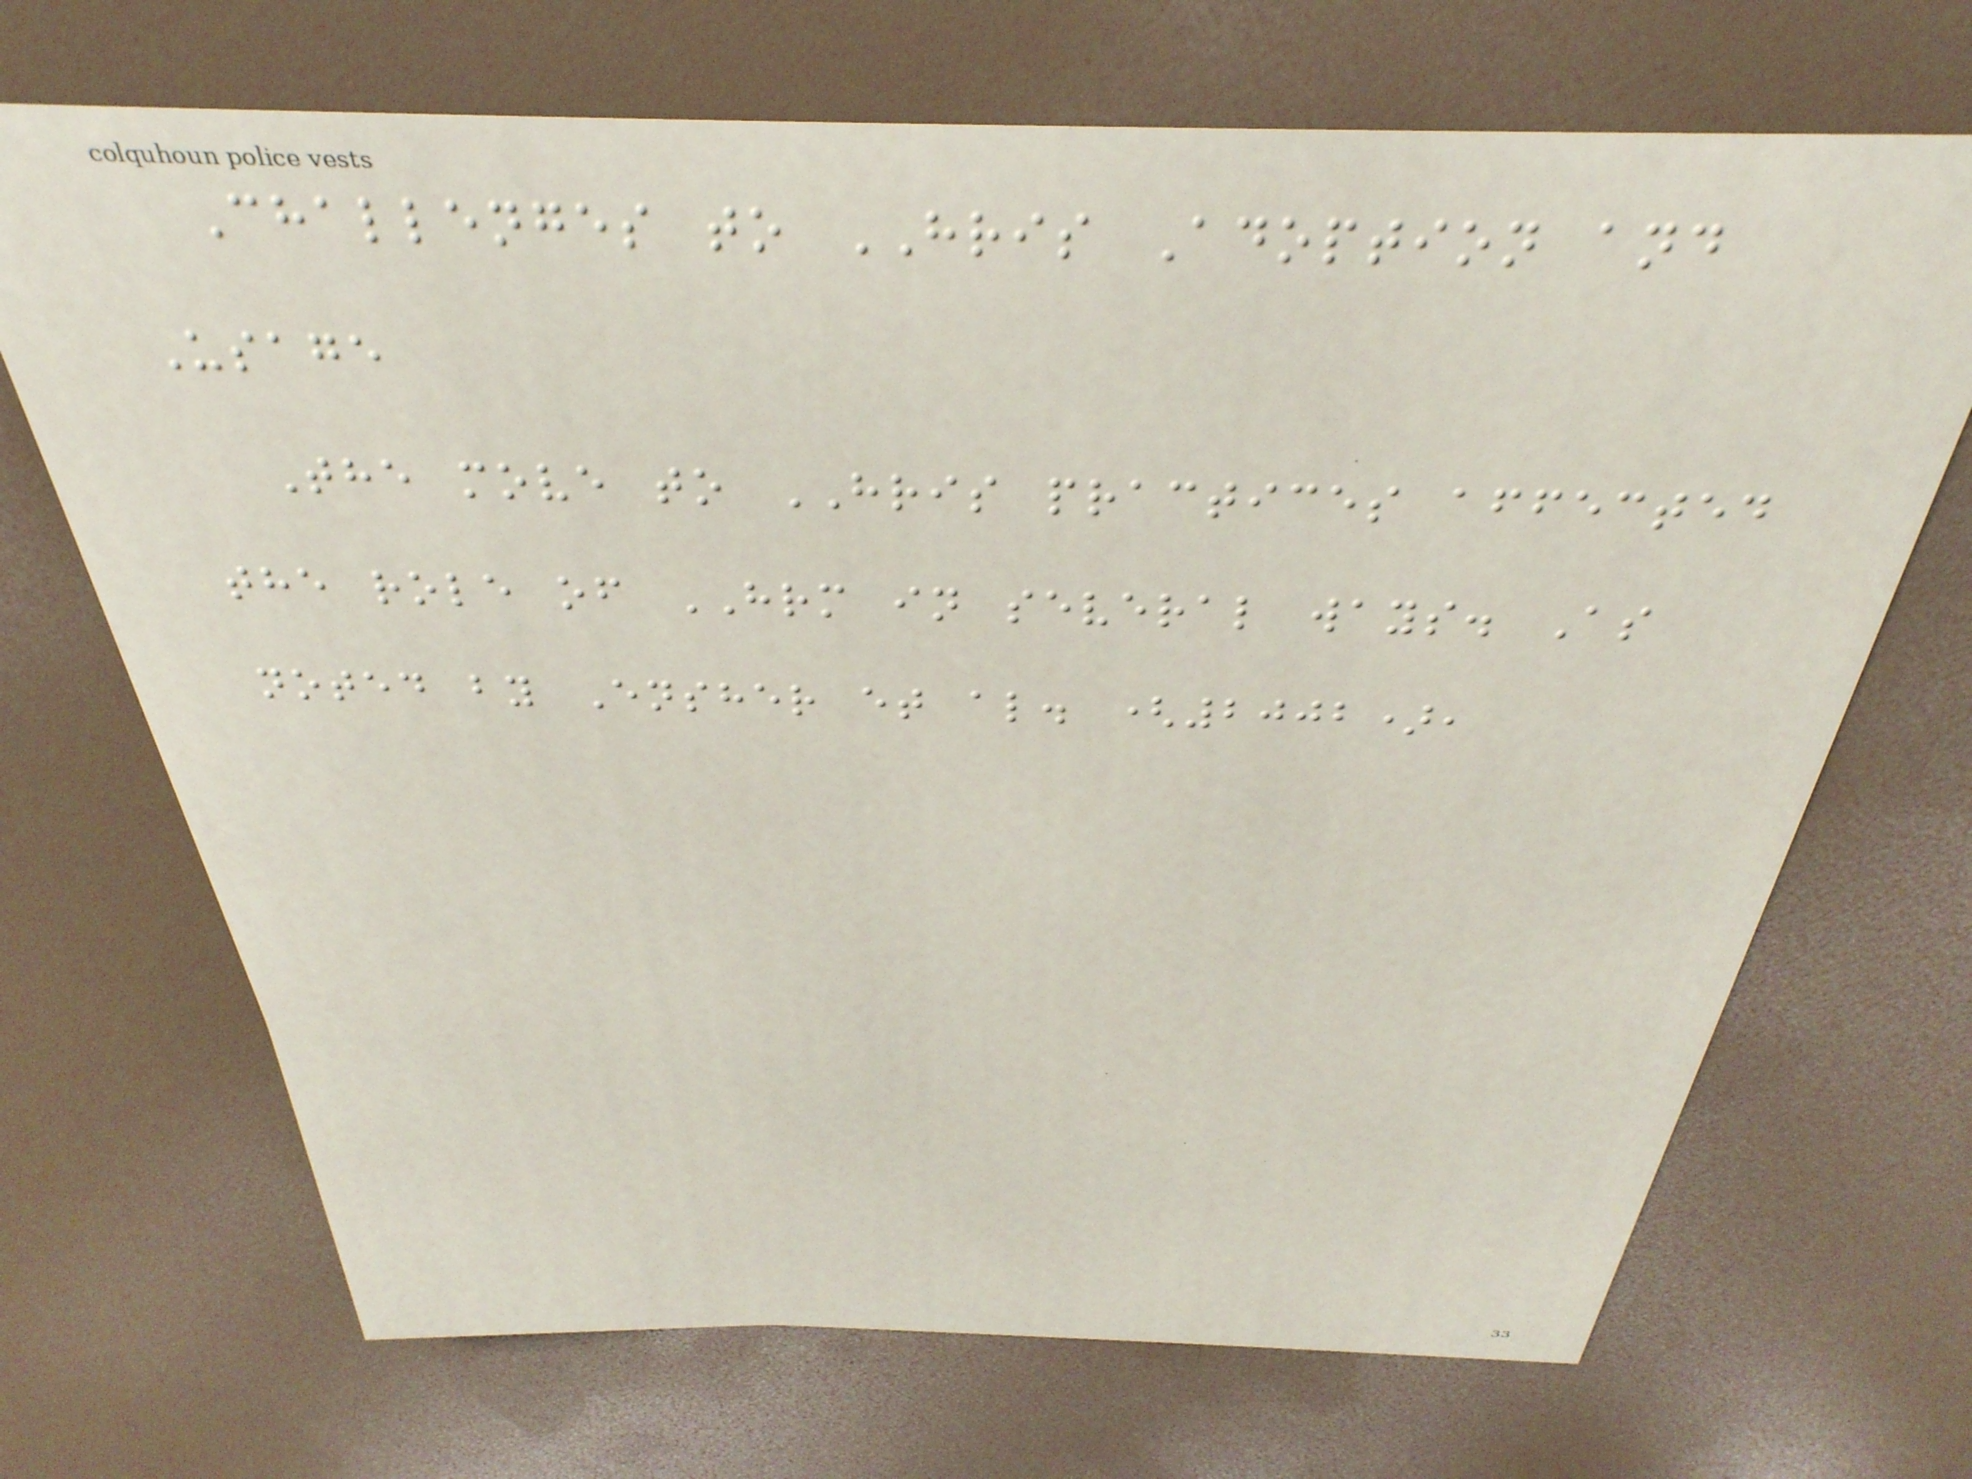Challenges to HRIS Adoption and
Usage
The move to HRIS practices affected
the role of HRM in several ways. As
noted by Ensher et al. (2002),
